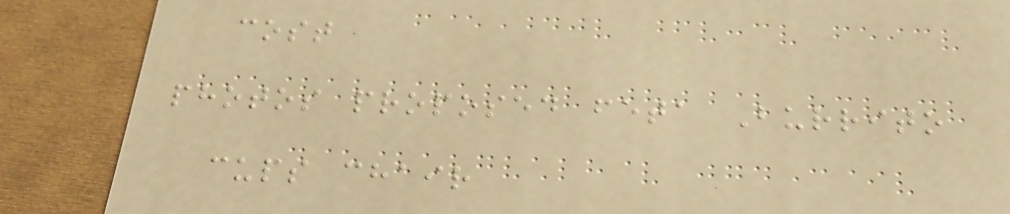cost
photos proposed feta Burrito
cups chair
